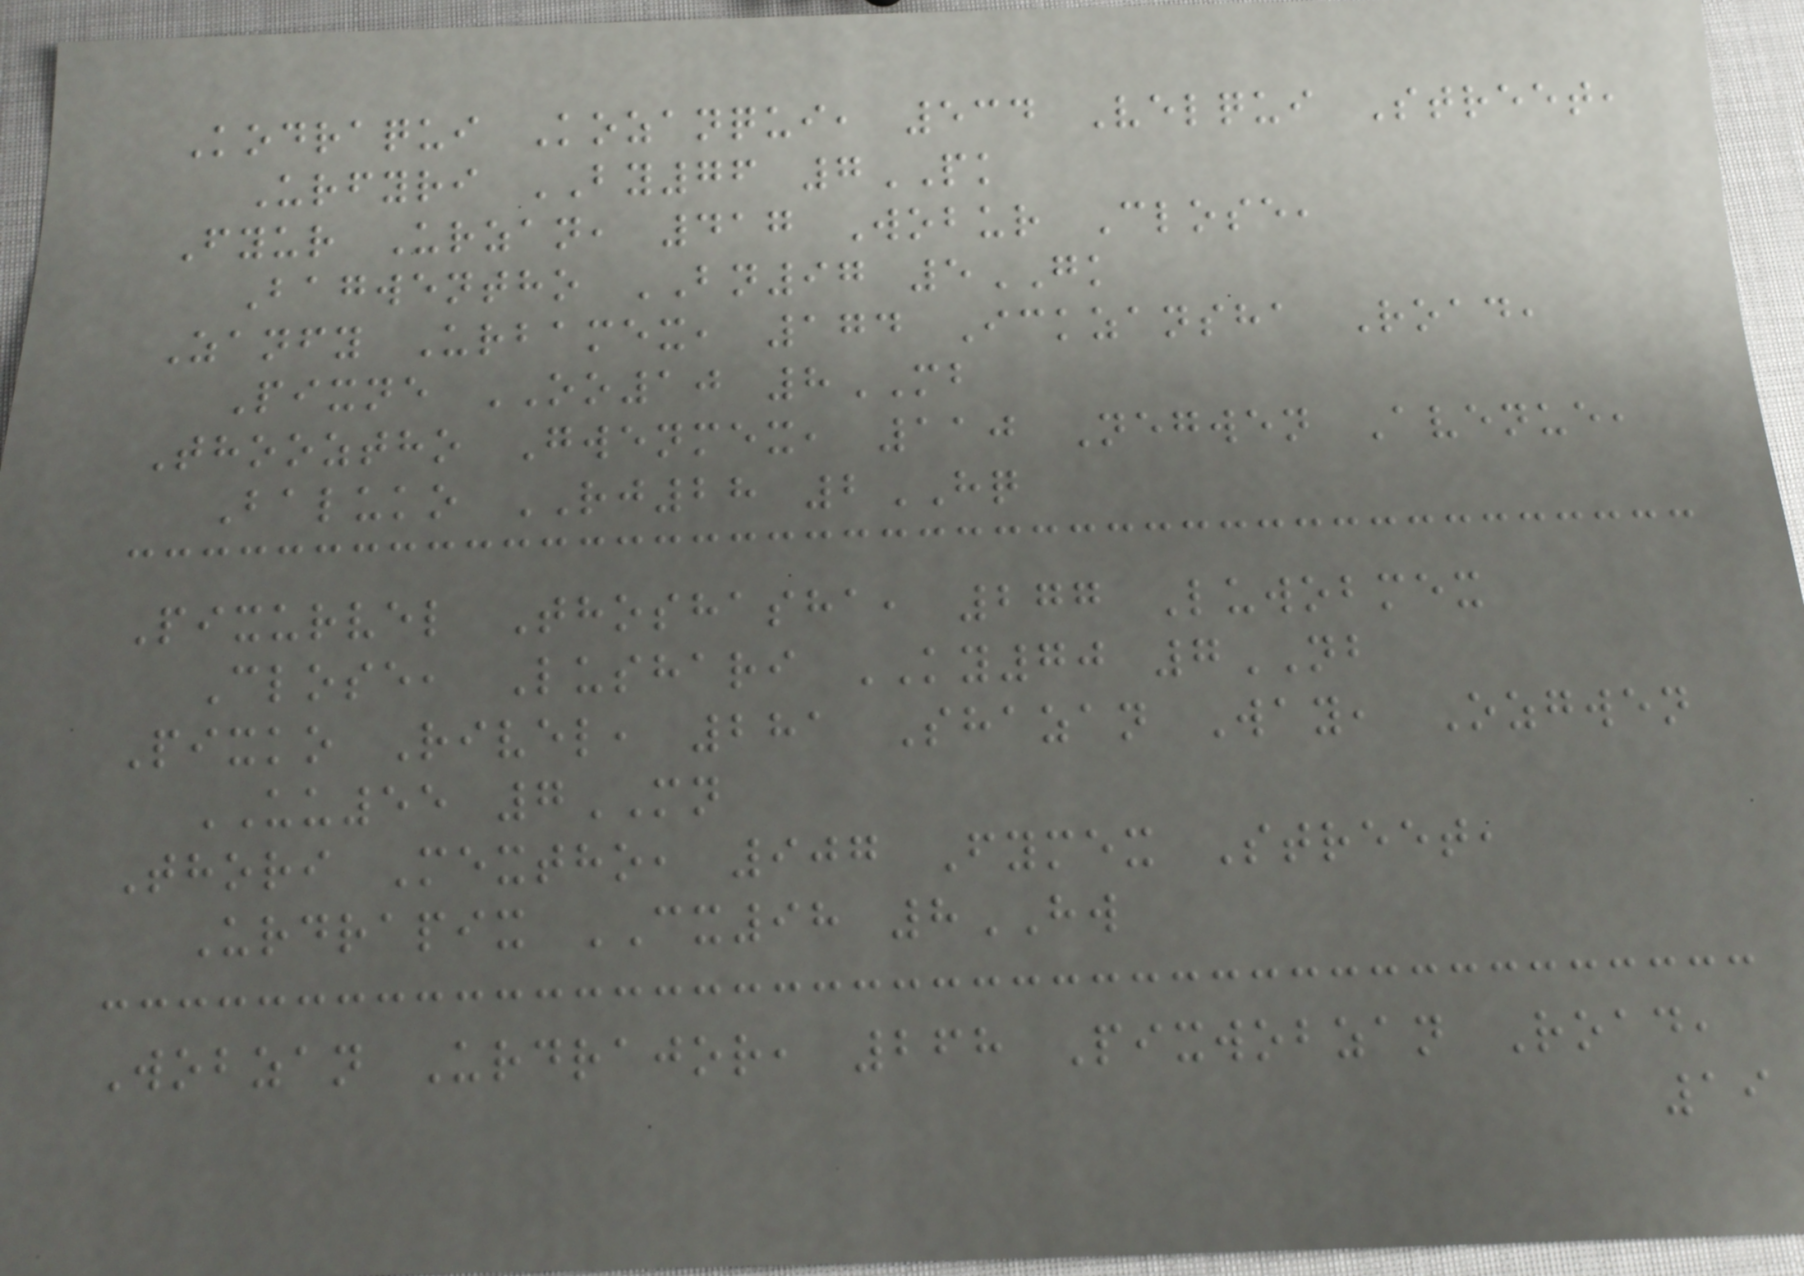Kodraqui Kozanqui, 534 Velqui Street,
Urfyri BY76 7PK
Fyur Urzan, 417 Wobur Close,
Bagwentho BN97 5GK
Zanfy Urbamex, 174 Ickzansha Road,
Pixne OO10 8MB
Thooztho Gwenmex, 110 Negwen Avenue,
Baluko RJ28 2HQ
Pixurvel Thoshasha, 277 Luwobmex
Close, Lushari KY70 7NB
Pixko Rivel, 281 Shazan Way, Ozgwen
UU55 7MN
Thori Mextho, 907 Fymex Street,
Urdrapix CX98 8HW
Wobzan Urdrajor, 268 Pixwobzan Road,
19
